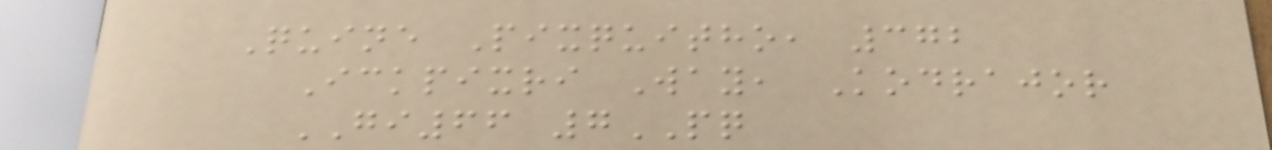Quine Pixquitho, 372
Ickpixri Way, Kodrajor
GI66 7PQ
